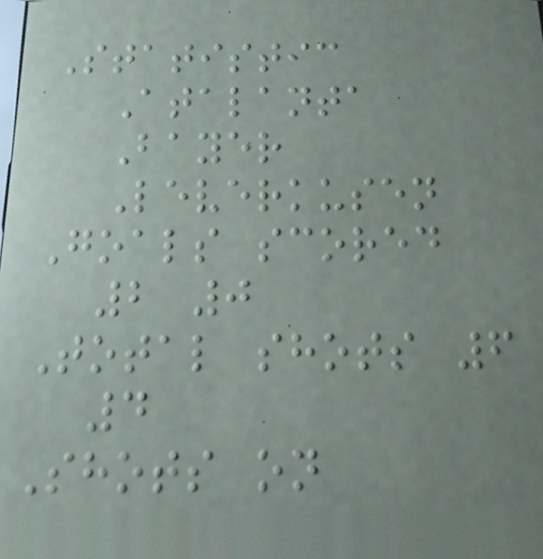Statistic
Atalanta
Bayer
Leverkusen
Goals scored
2 0
Total shots 6
4
Shots on
